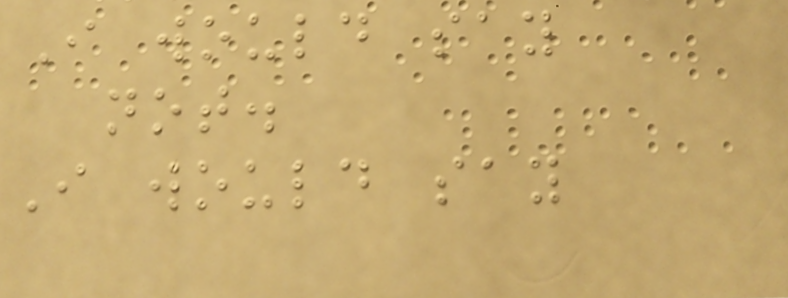I would say
not.
I would say
